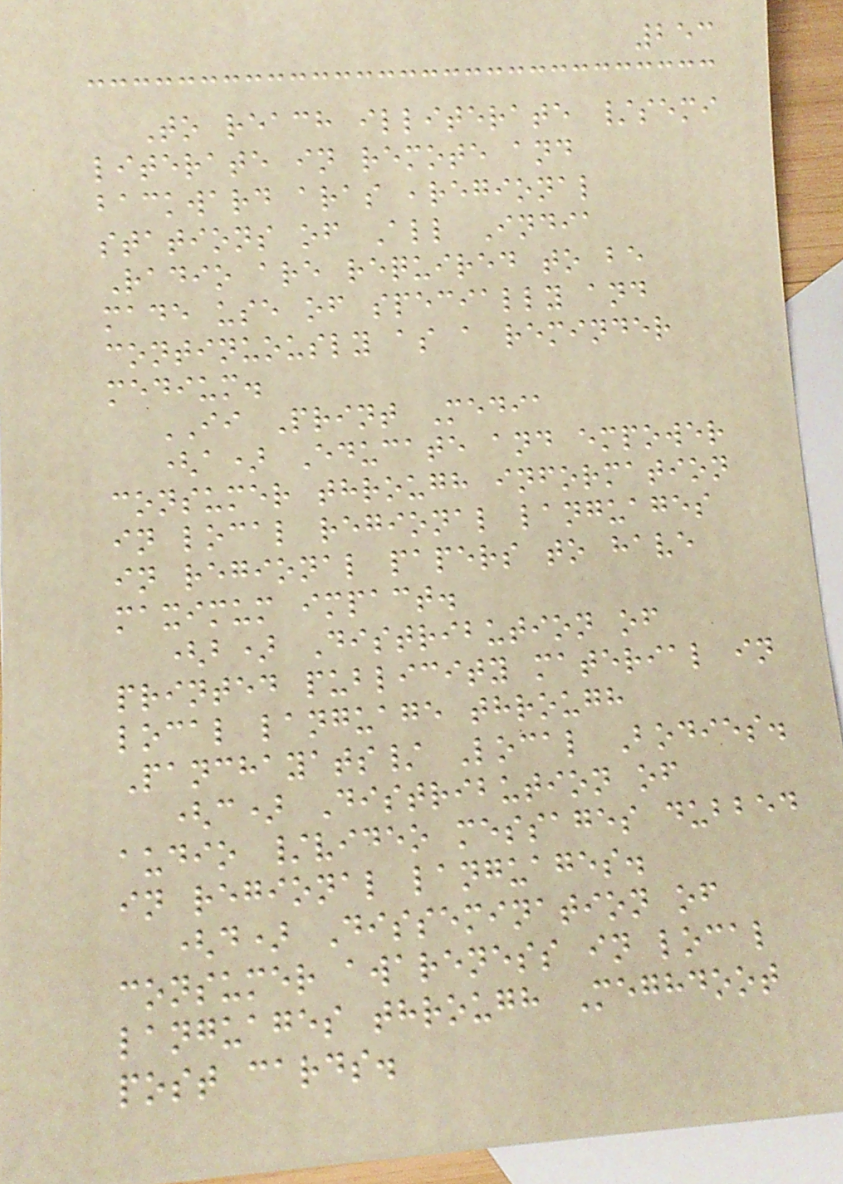253
To reach illiterate /semi
literate in remote and
backward aras ,regional
stations of All India
Radio are required to be
made use of specially and
continuously as a reminder
medium.
II Print Media
(a) Educate and empower
consumer through information
in local regional languages
in regional papers to have
maximum impact.
(b) Distribution of
printed publicity material in
local language through
Panchayats/ Local Bodies.
(c) Distribution of
audio /video messages dubbed
in regional languages.
(d) Dissemination of
consumer awareness in local
languages through Meghdoot
post cards.
